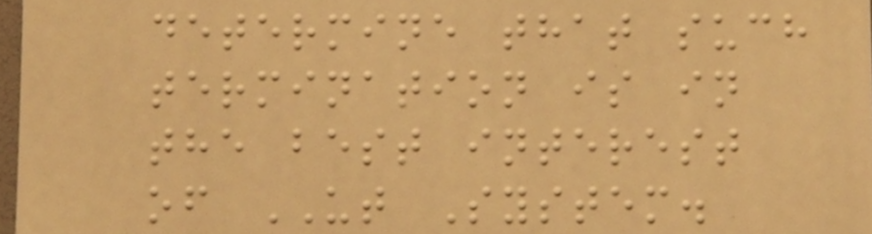determine that such
termination is in
the best interest
of UT System.
